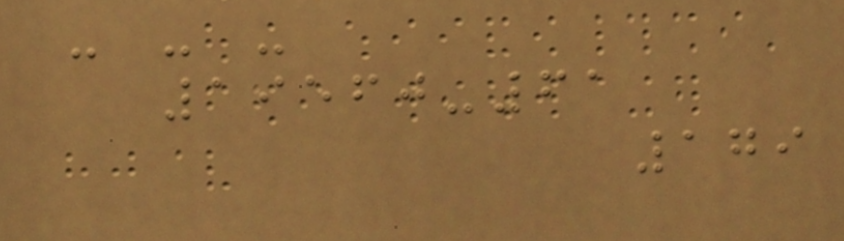- - -
19560-61
179
